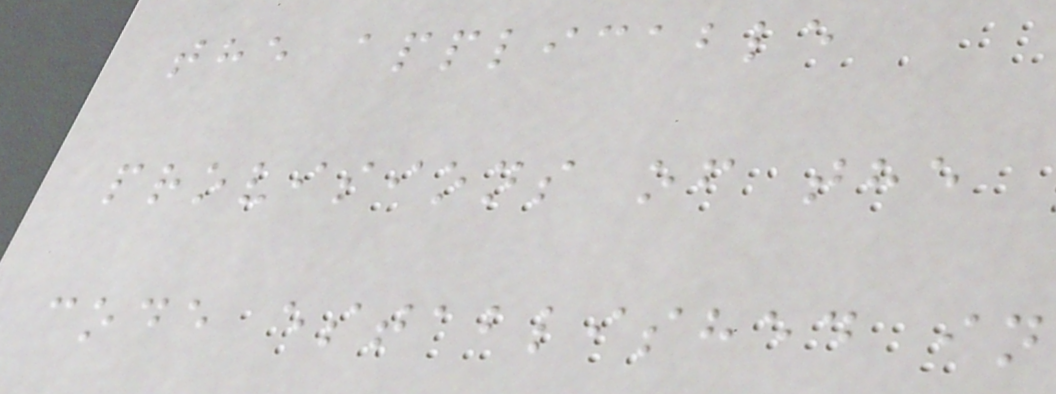the applicable
provisions of the
code established in
